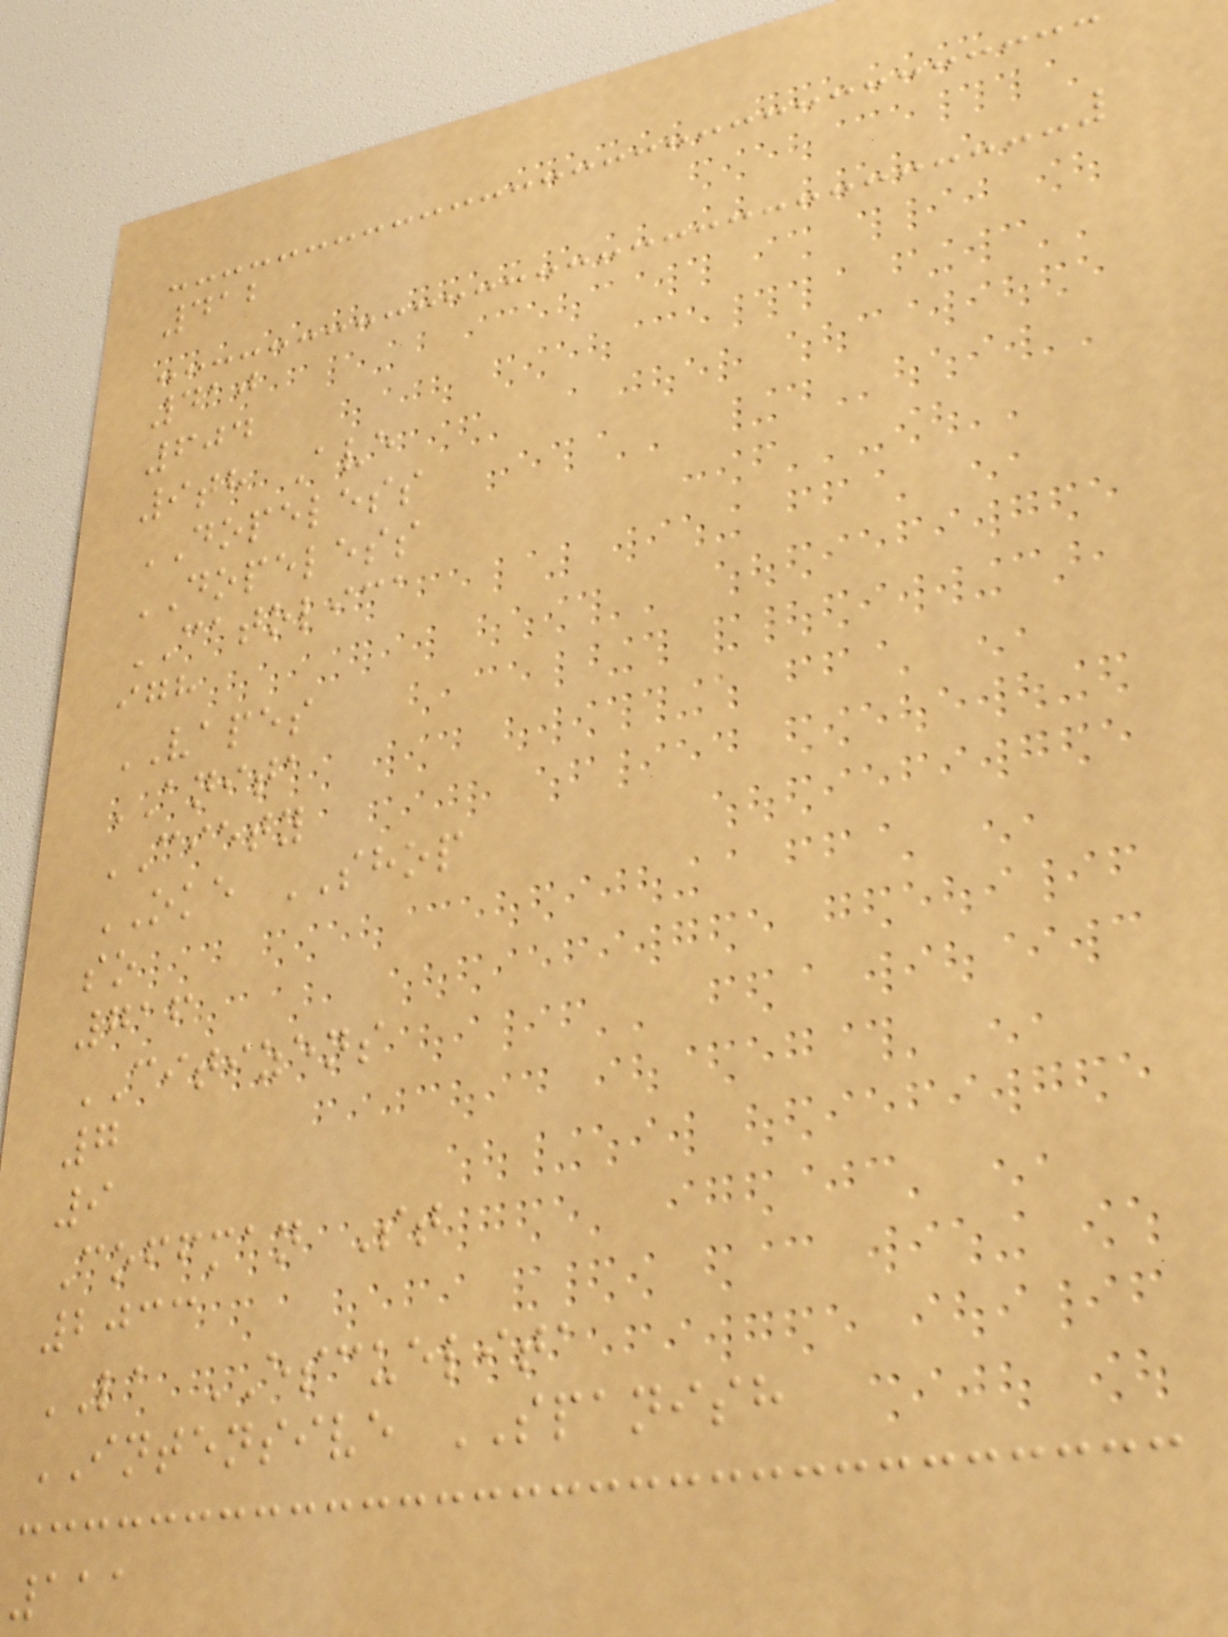412
410
604
9th Ave
DOPELESS
DOPELESS
CATOLICA
igh
VAPES
ANITA
CIETY
OKE SHOP
so
716
CITIZENS
7
9
Coffman St
2033
LA ESCUELITA
INTENSIVE SPANISH
111
